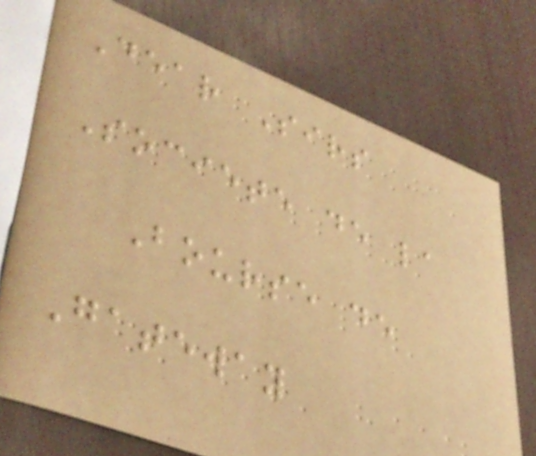Dear Sirs
Societe de la
Bourse de
Gateway
